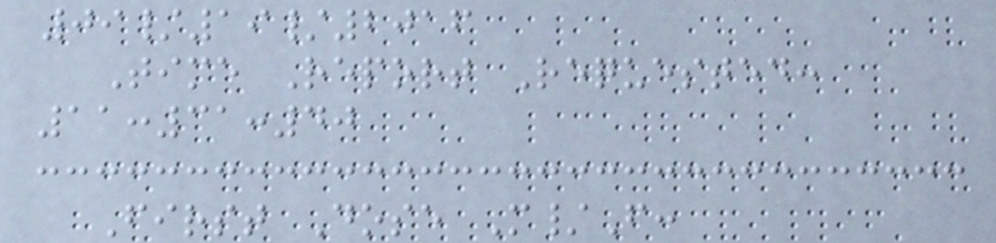09/19/2016
Time Report Requested:
11:31:40
First Dose M/F:
